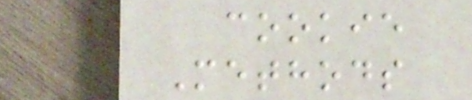cookie
Methods
